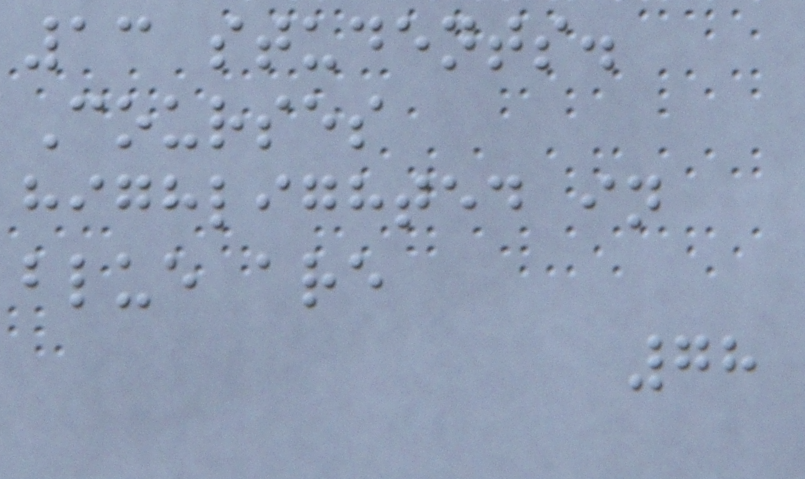13 students.
Courses
highlighted in
blue are
78
